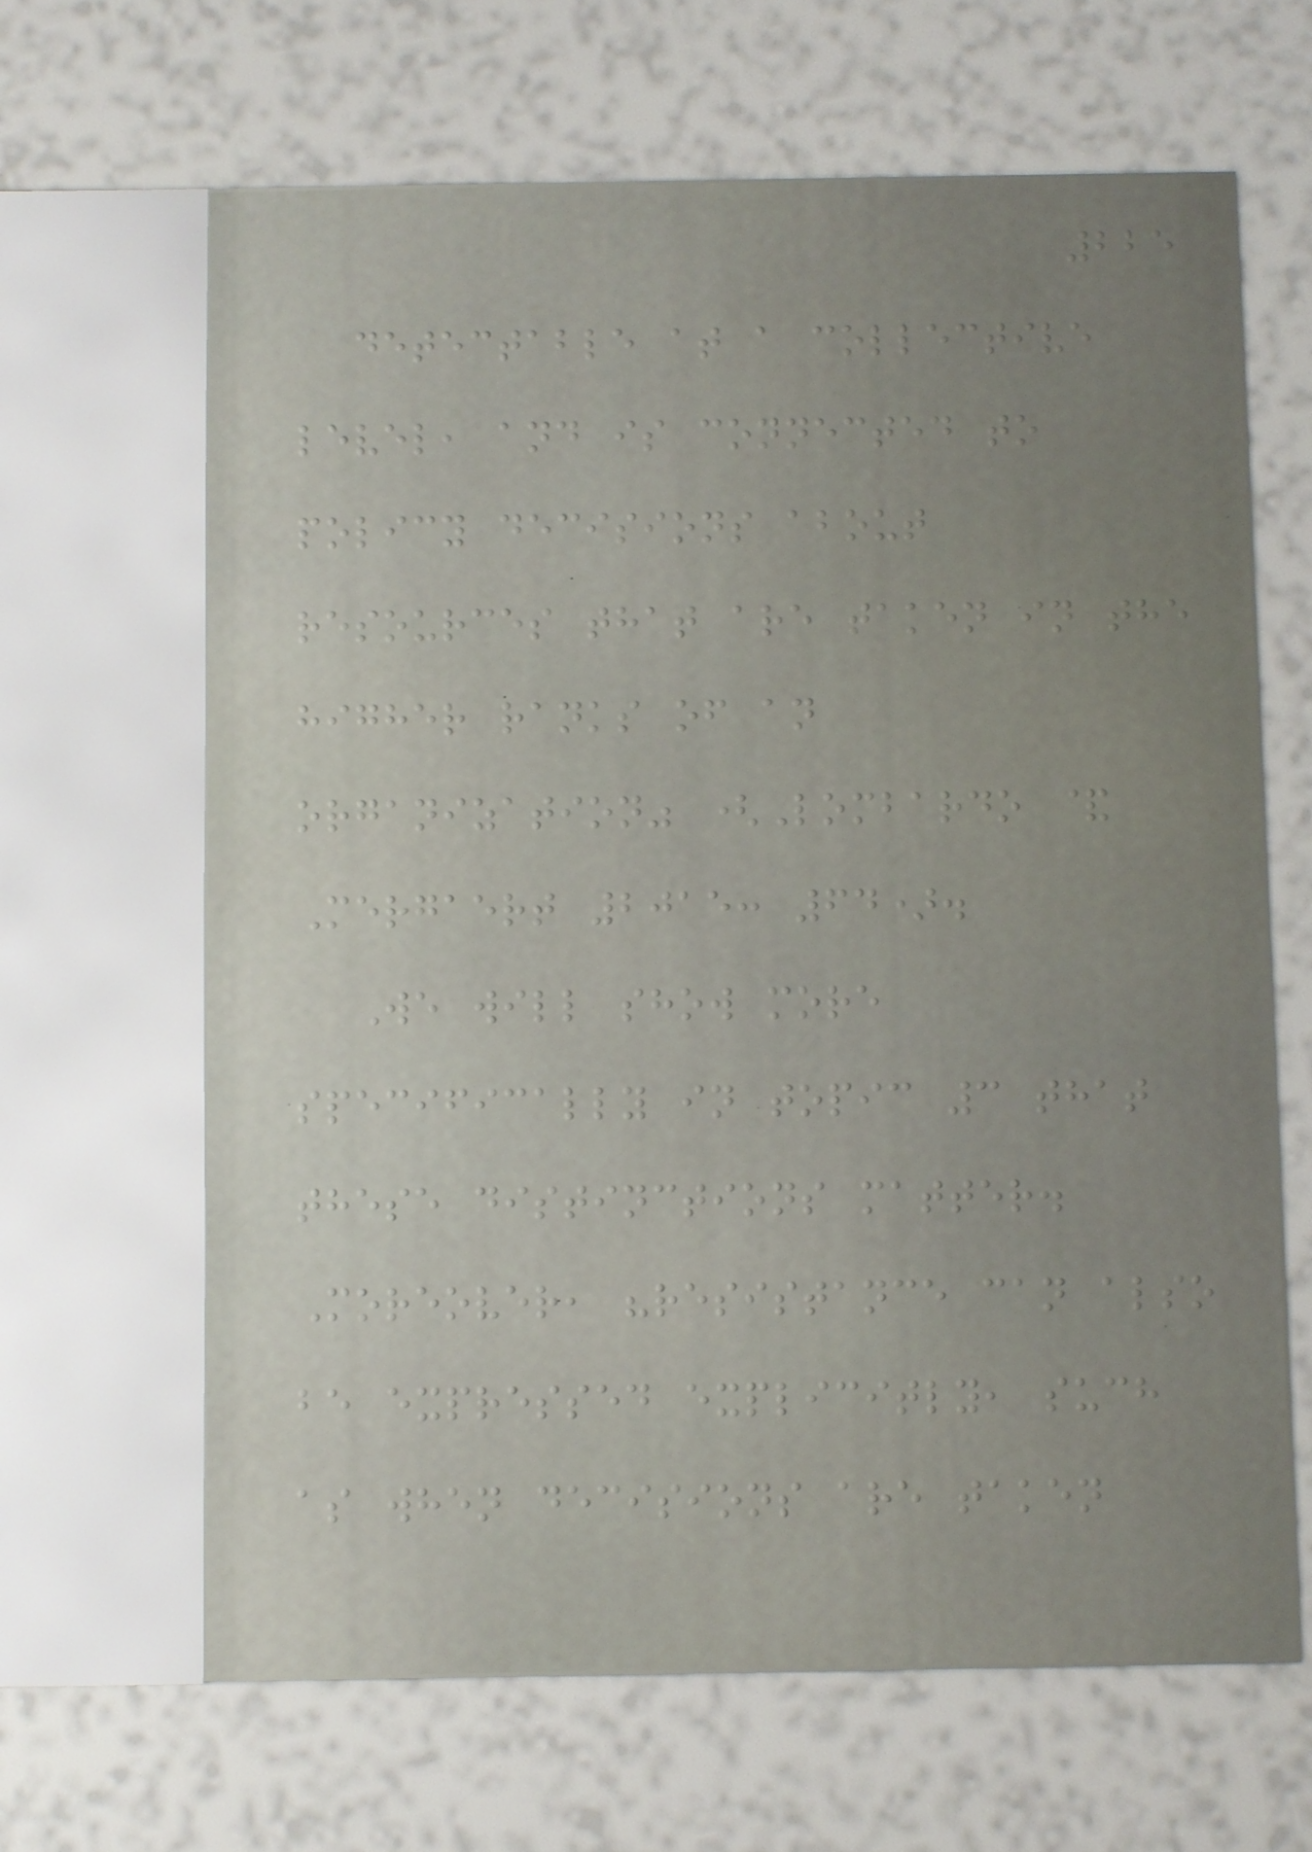225
detectable at a collective
level, and is connected to
policy decisions about
resources that are taken in the
higher ranks of an
organization" (Lombardo &
Mergaert 2015: 64).
We will show more
specifically in topic 3 that
these distinctions matter.
Moreover, "resistance can also
be expressed explicitly, such
as when decisions are taken
